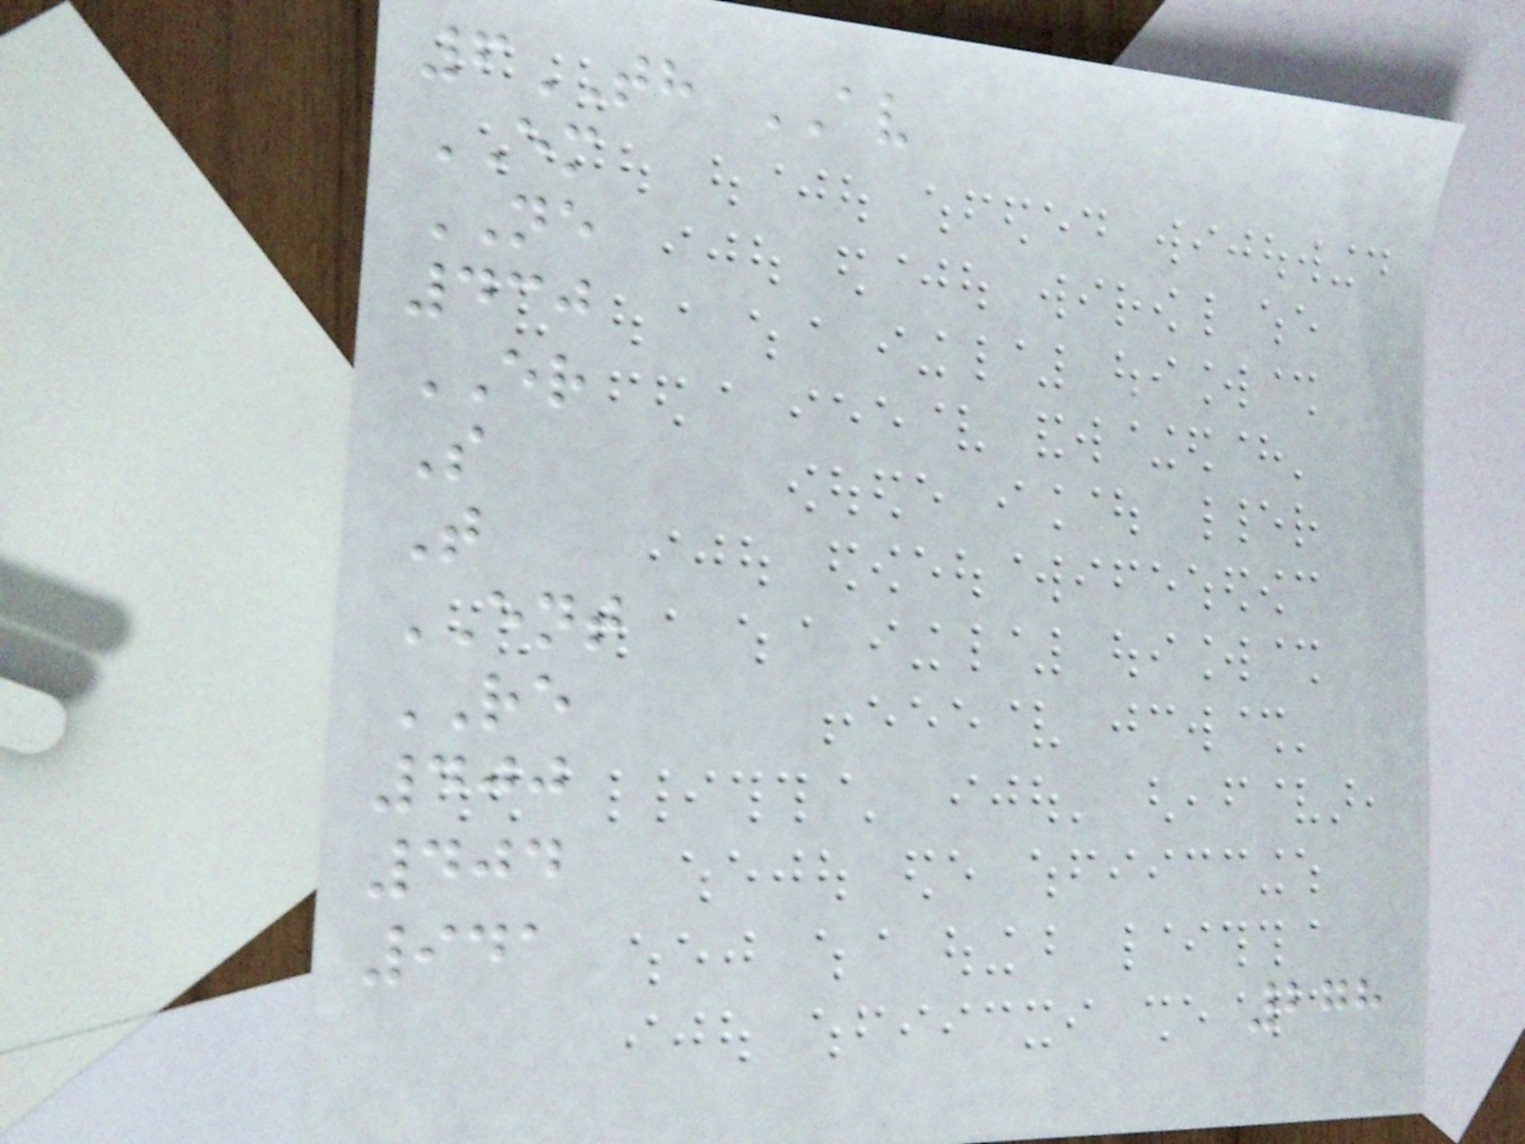6TH AV
EM
NE
430
ER
S
T
ENT
RE
400
404
941
278
